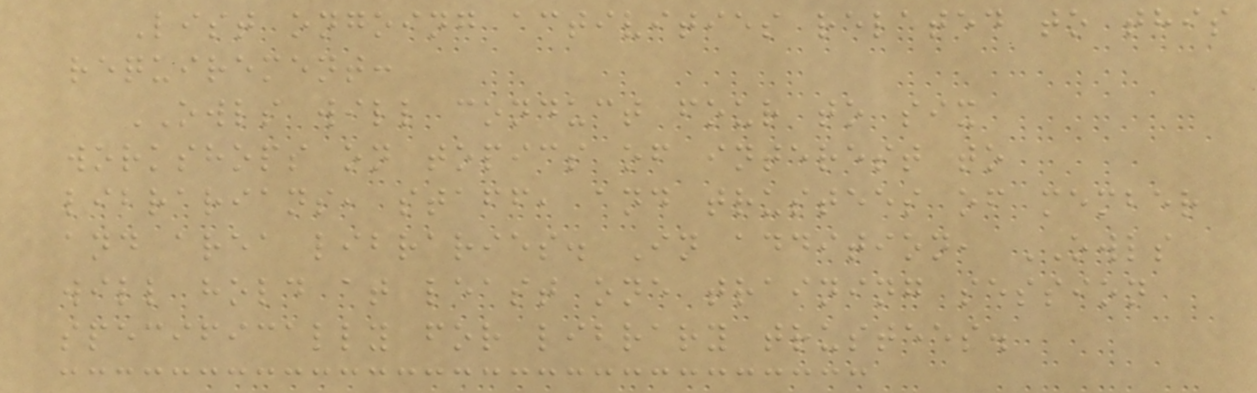List ongoing activities related to this
requirement:
OWLS will conduct four to six
workshops on topics of interest to
librarians, staff, and trustees of member
and area libraries. In addition, OWLS
will hold at least one training session
specifically for library trustees.
